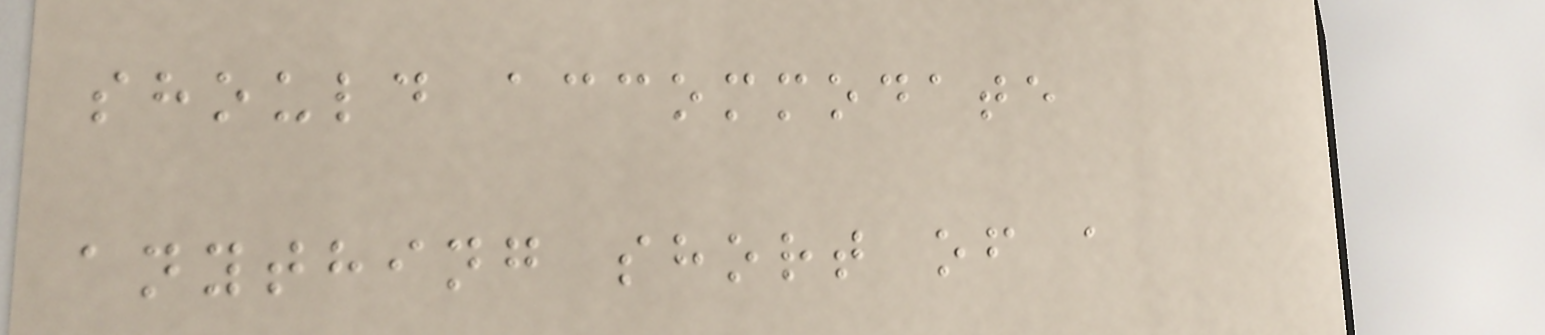should accommodate
anything short of a
